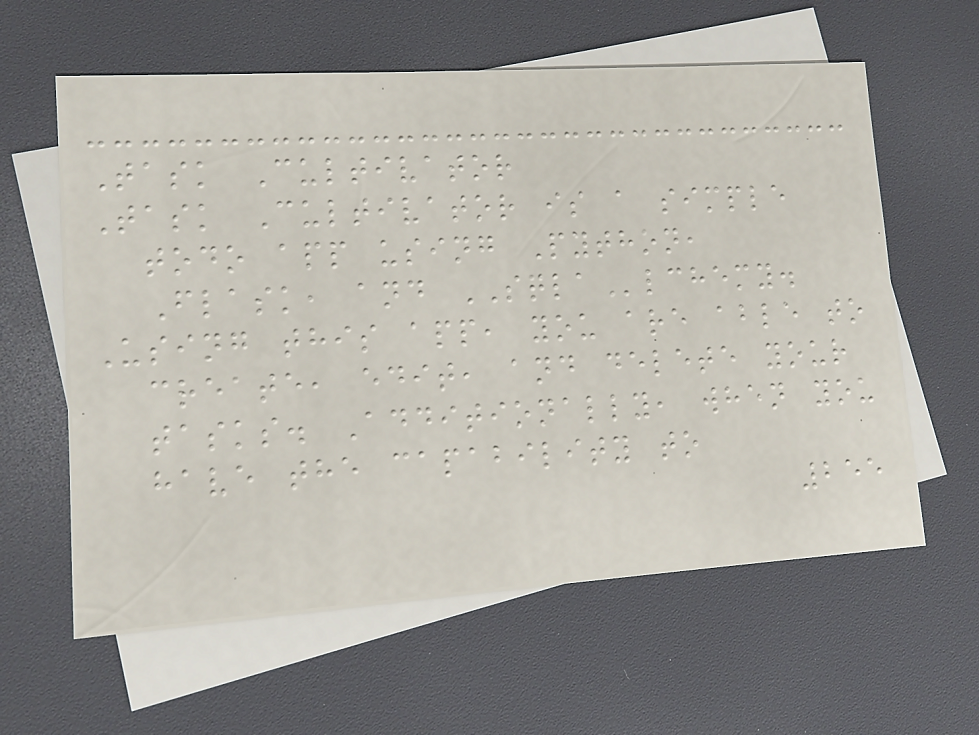Task Cultivator
Task Cultivator is a simple
todo app using Python,
Flask, and SQLAlchemy.
Using this app, you are able to
create, edit, and delete your
tasks. Additionally, when you
have the capability to
255
